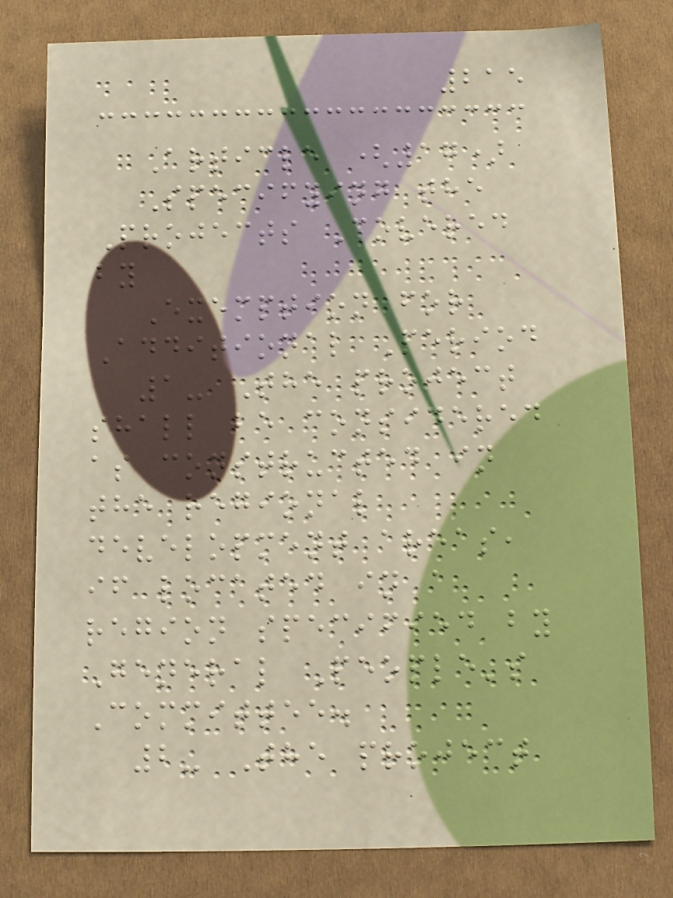215
Article (17)
Specifying the
Projects Covered
by
Exemption for
Additional Period
1- The project
shall be considered
as constructed in
the regional
development areas,
if located in a
region specified by
General People's
Committee.
2- The project
